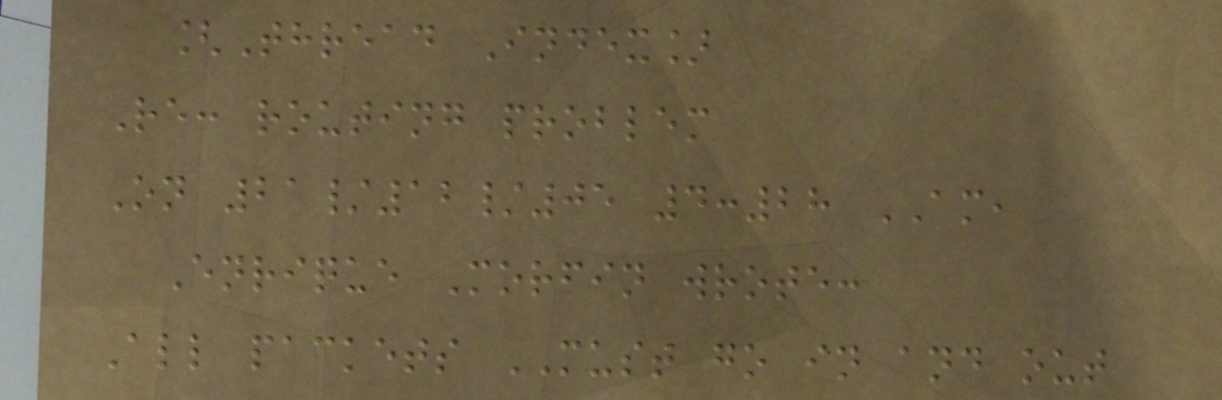[Thread Index]
Re: routing problem
On 21/12/05 4:28 AM,
Enrique Morfin wrote:
All packets MUST go in and out
